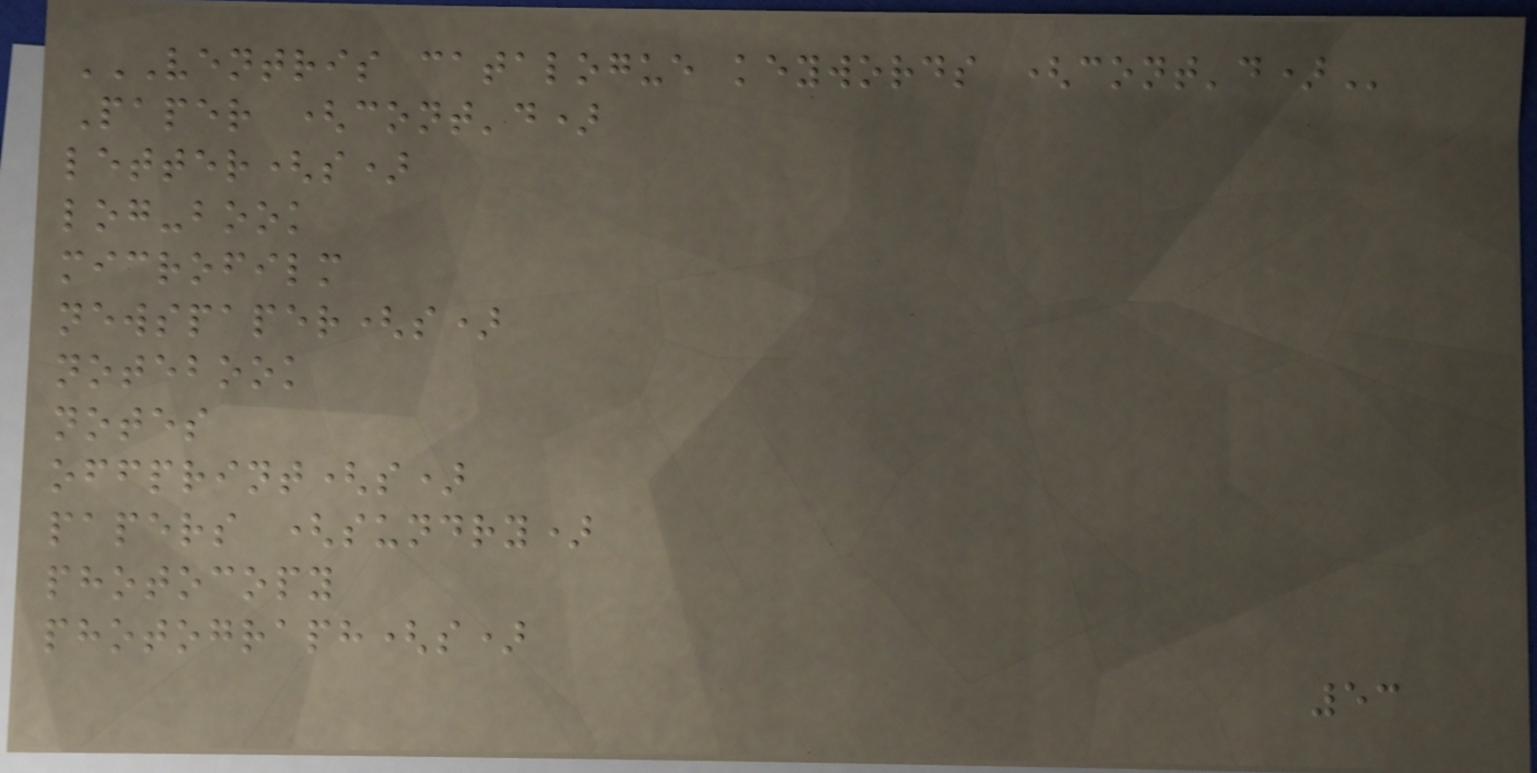VENTRIS CATALOGUE KEYWORDS (CONT'D)
Paper (cont'd)
letter(s)
log-book
microfilm
newspaper(s)
notebook
notes
offprint(s)
papers (sundry)
photocopy
photograph(s)
53
